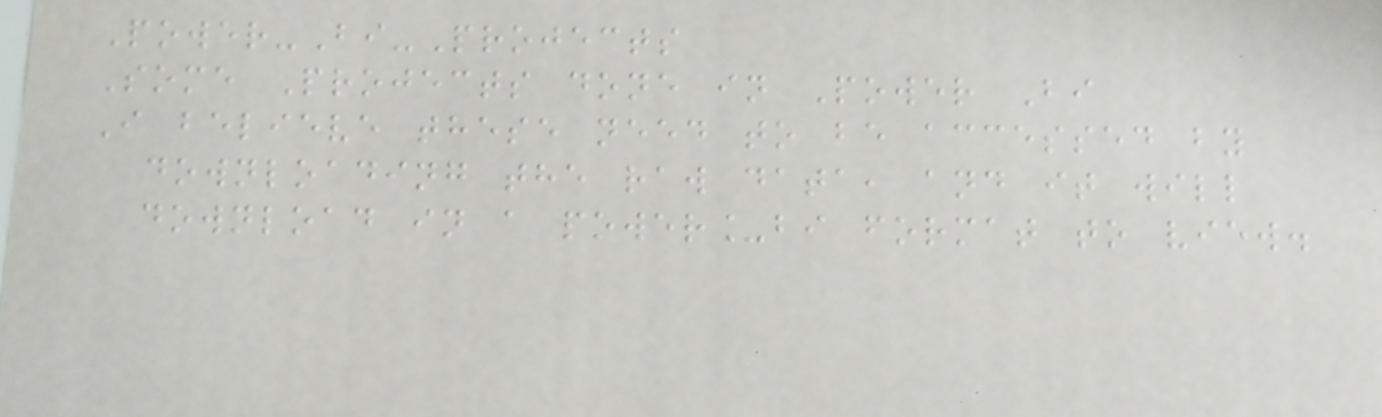Power-Bi-Projects
Some Projects done in Power Bi
I believe these need to be accessed by
downloading the raw data, and it will
download in a power_bi format to view.
